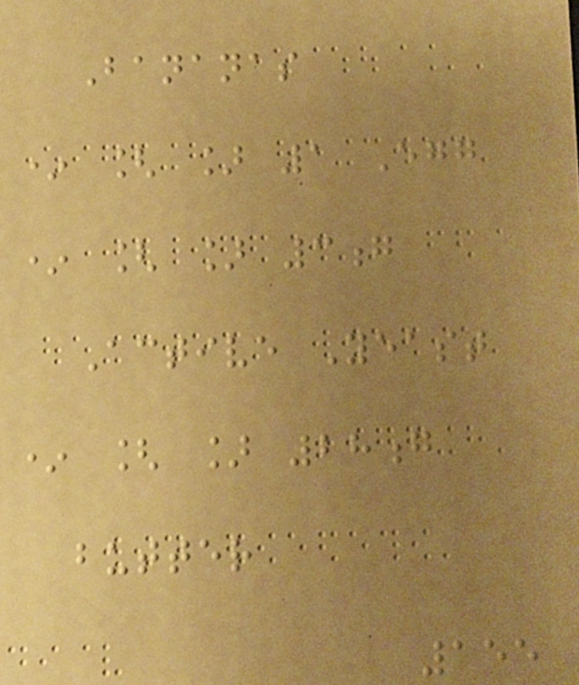Bananas
* [ ] 1 Egg
* [ ] 3g
Active Yeast
* [ ] 28g
butter
155
